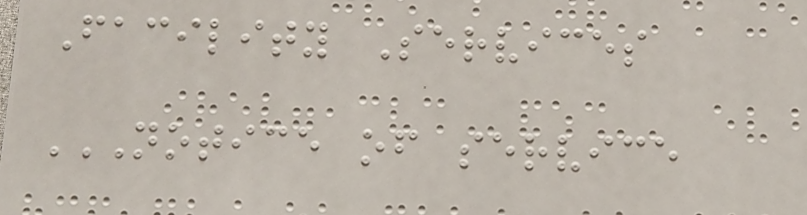Facility Services
NOTICE OF SERVICE
